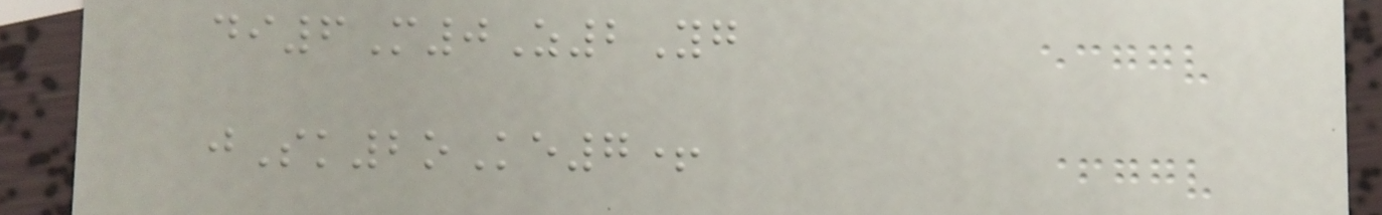di6M0Z2Yg
jSk2oKe7+
